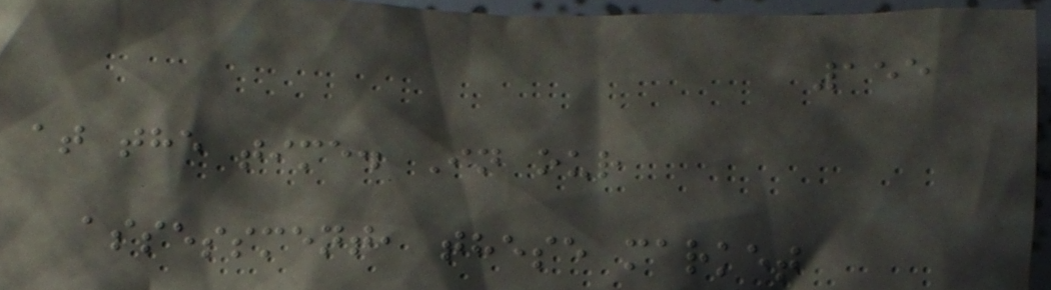155
at the time. In our
assessment, these market
